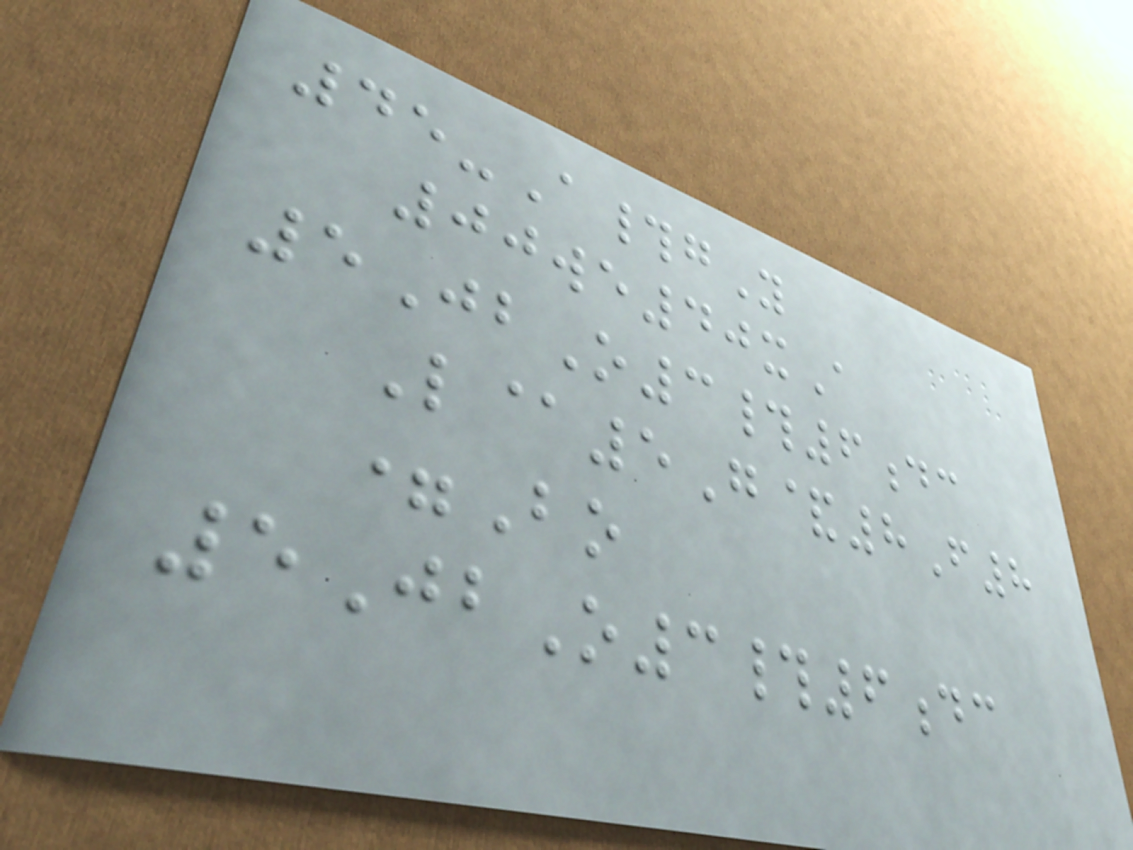45-A#gY
00we40xA
5JbO3#6dc
L@5G&8F8
=Bo
5JbO3#6dc
